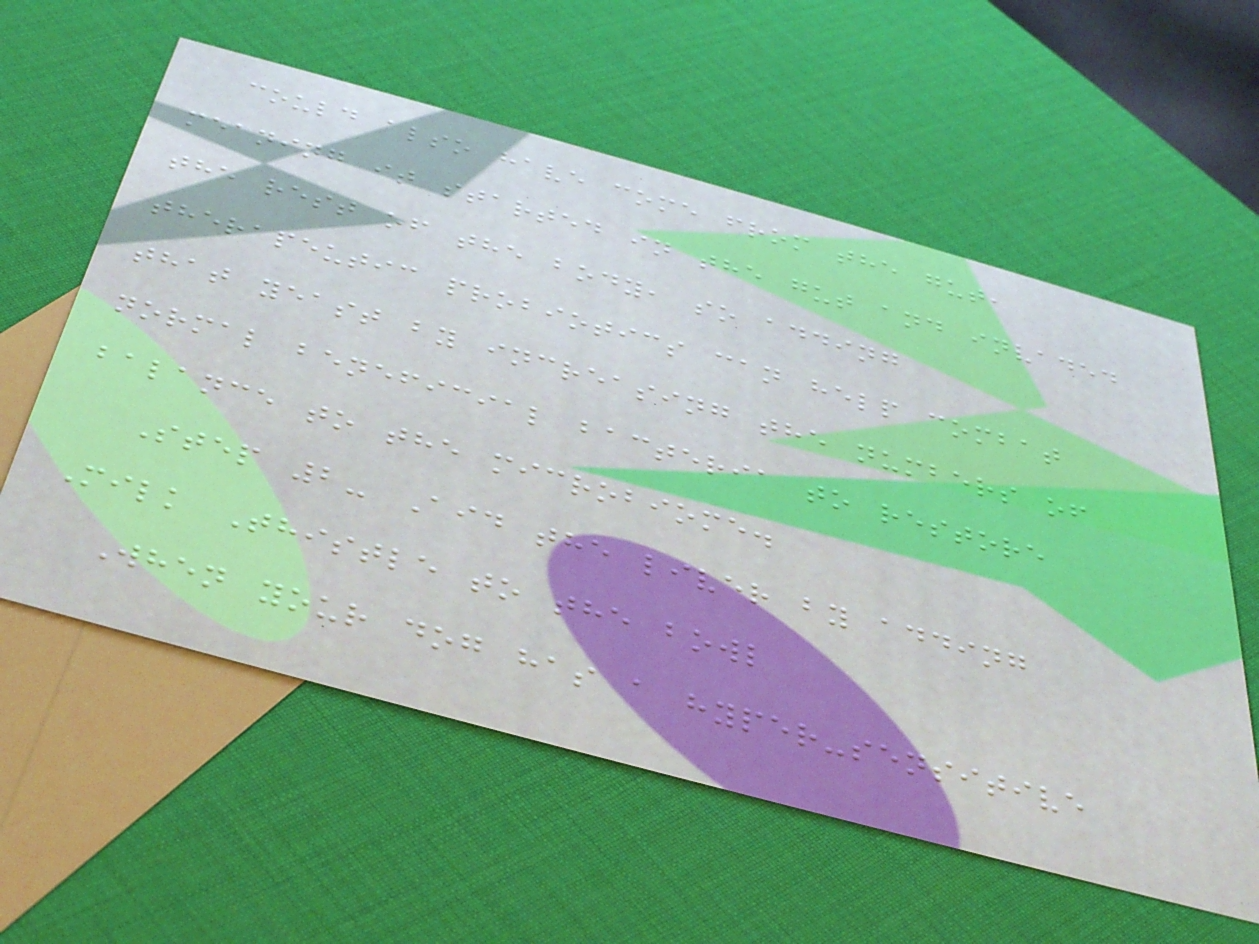could also have come from the gut,
meaning it started in the gut and invaded
the rest of the body, so adding
therapeutic probiotics can help combat
that yeast by increasing the numbers of
normal beneficial bacteria to restore
balance to the microbiome.
Step 2- Aid the liver by adding
Milk Thistle to the bowl
When your dog has a hyper-sensitive
